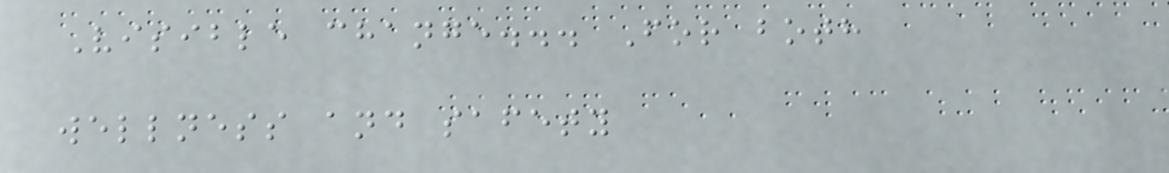Visible change... For both
wellness and safety
